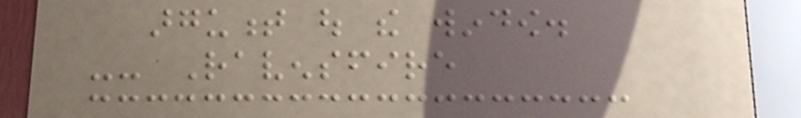argument out the window.
-- Ravensfire
